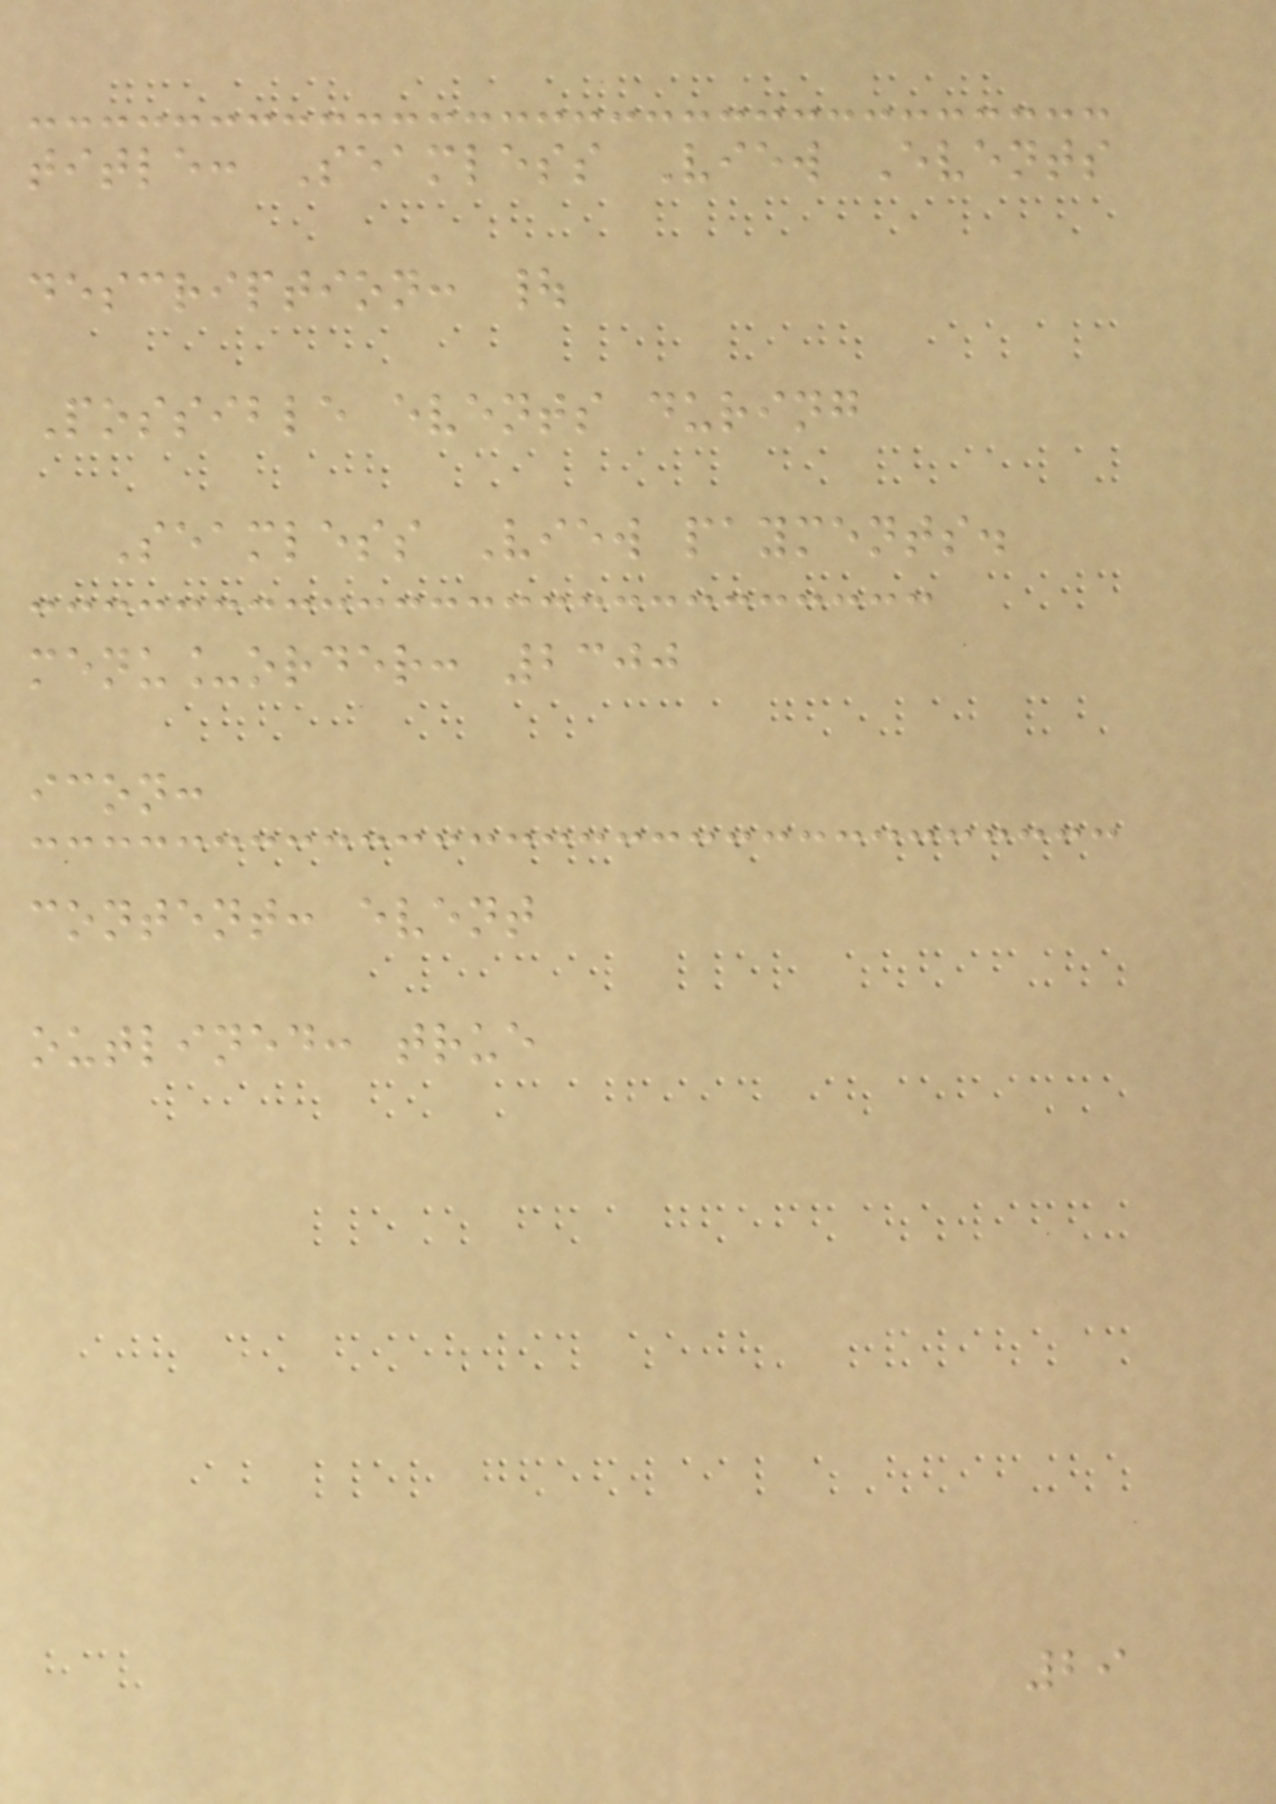title: Seamless View Events
description: |
Possible events during
Seamless View payments.
menu_order: 2300
icon:
content: event
outlined: true
29
